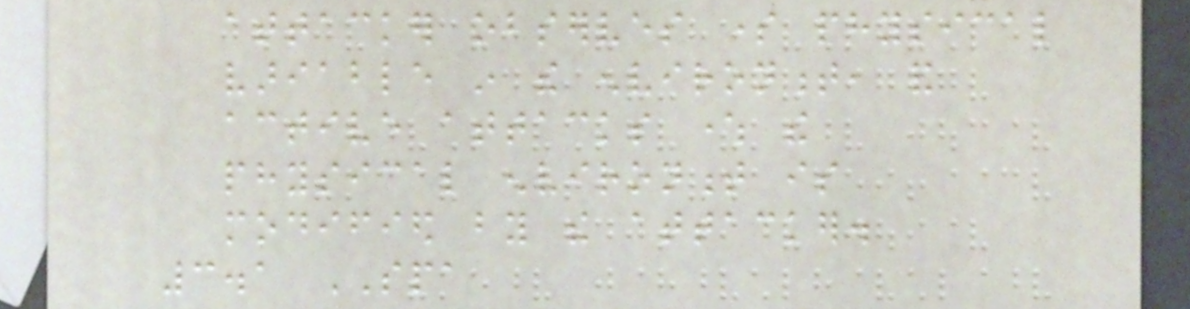attacker observes some physical
variable in the environment, and
active attacks where the
physical environment is
modified by the attacker.
3.1 SPA
